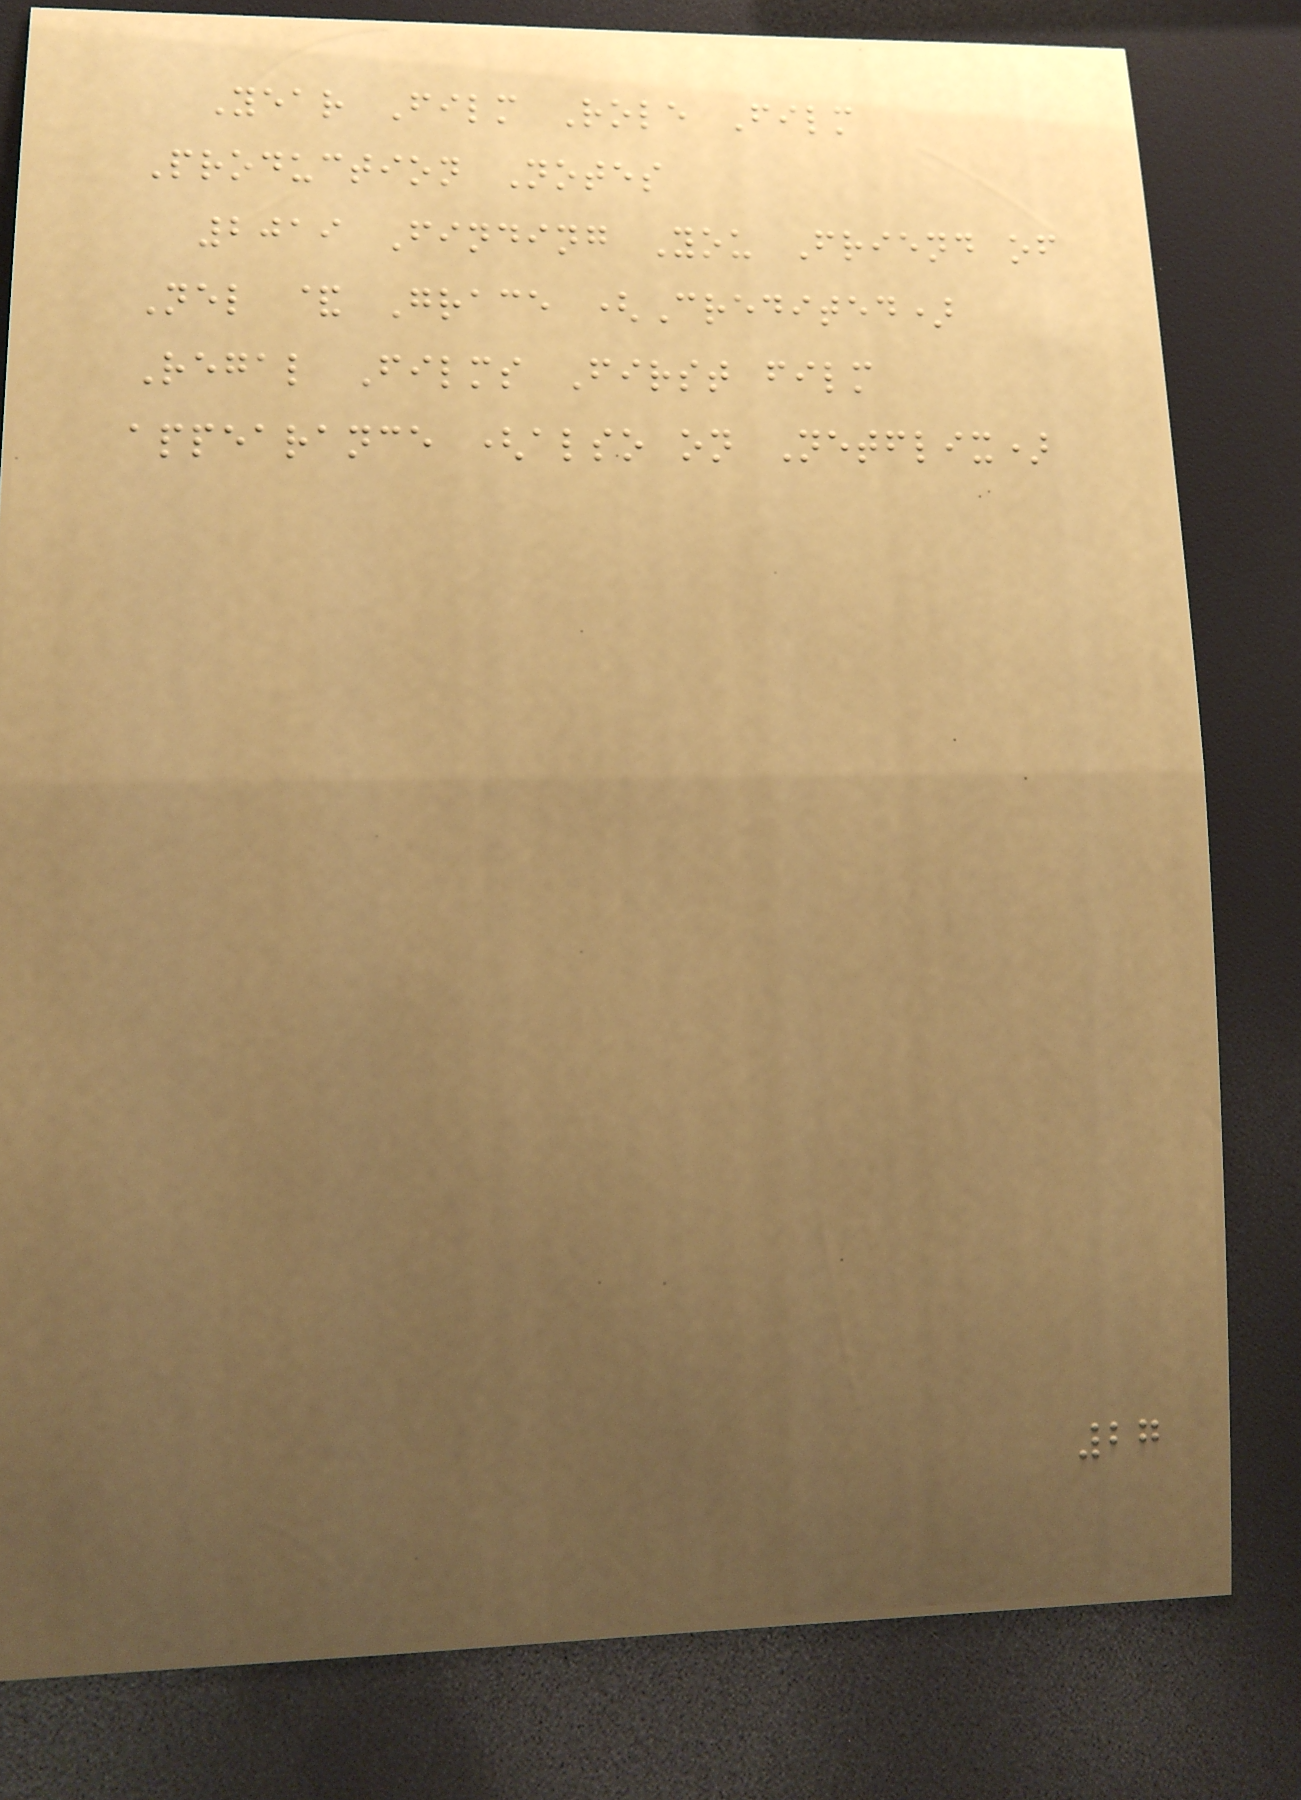Year Film Role Film
Production Notes
2019 Finding You Friend of
Nel & Grace (Credited)
Regal Films First film
appearance (also on Netflix)
27
